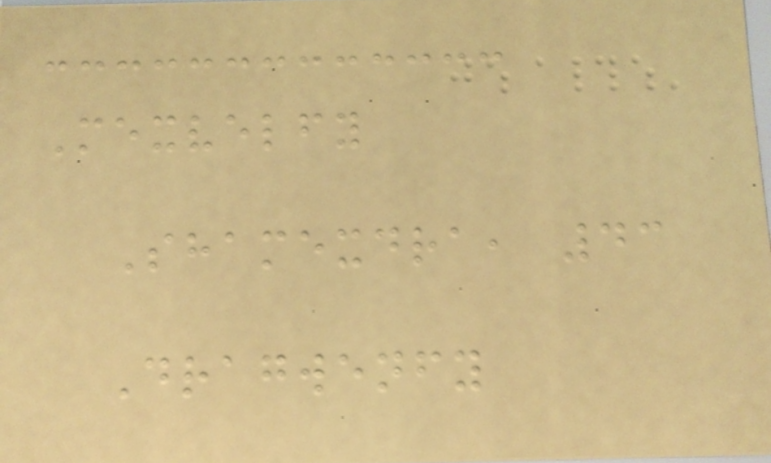Mexvelfy
Shamexdra, 43
Dragwenfy
